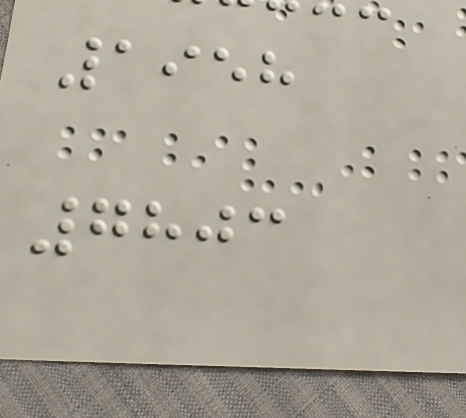1958
7803
